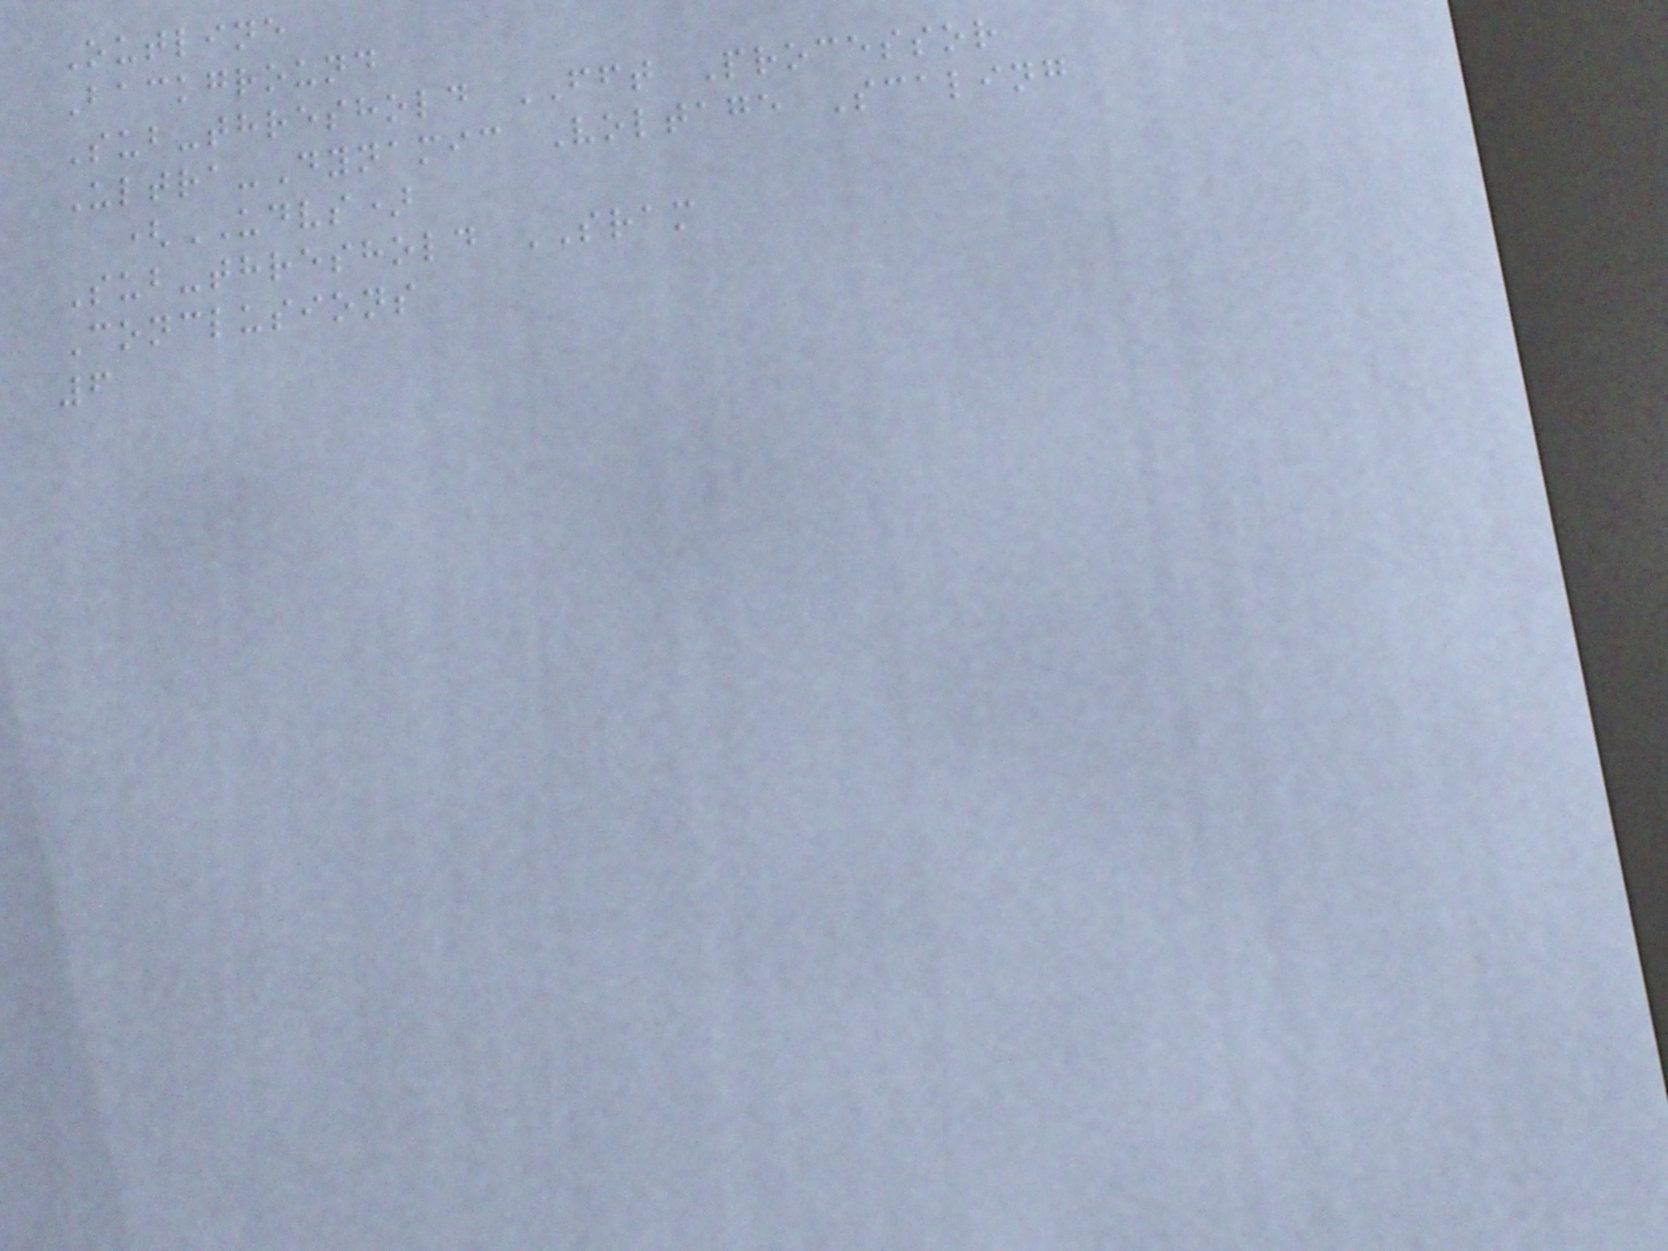Outline
Background
Sub-threshold FFT Processor
Ultra-Dynamic Voltage Scaling
(UDVS)
Sub-threshold SRAM
Conclusions
6
